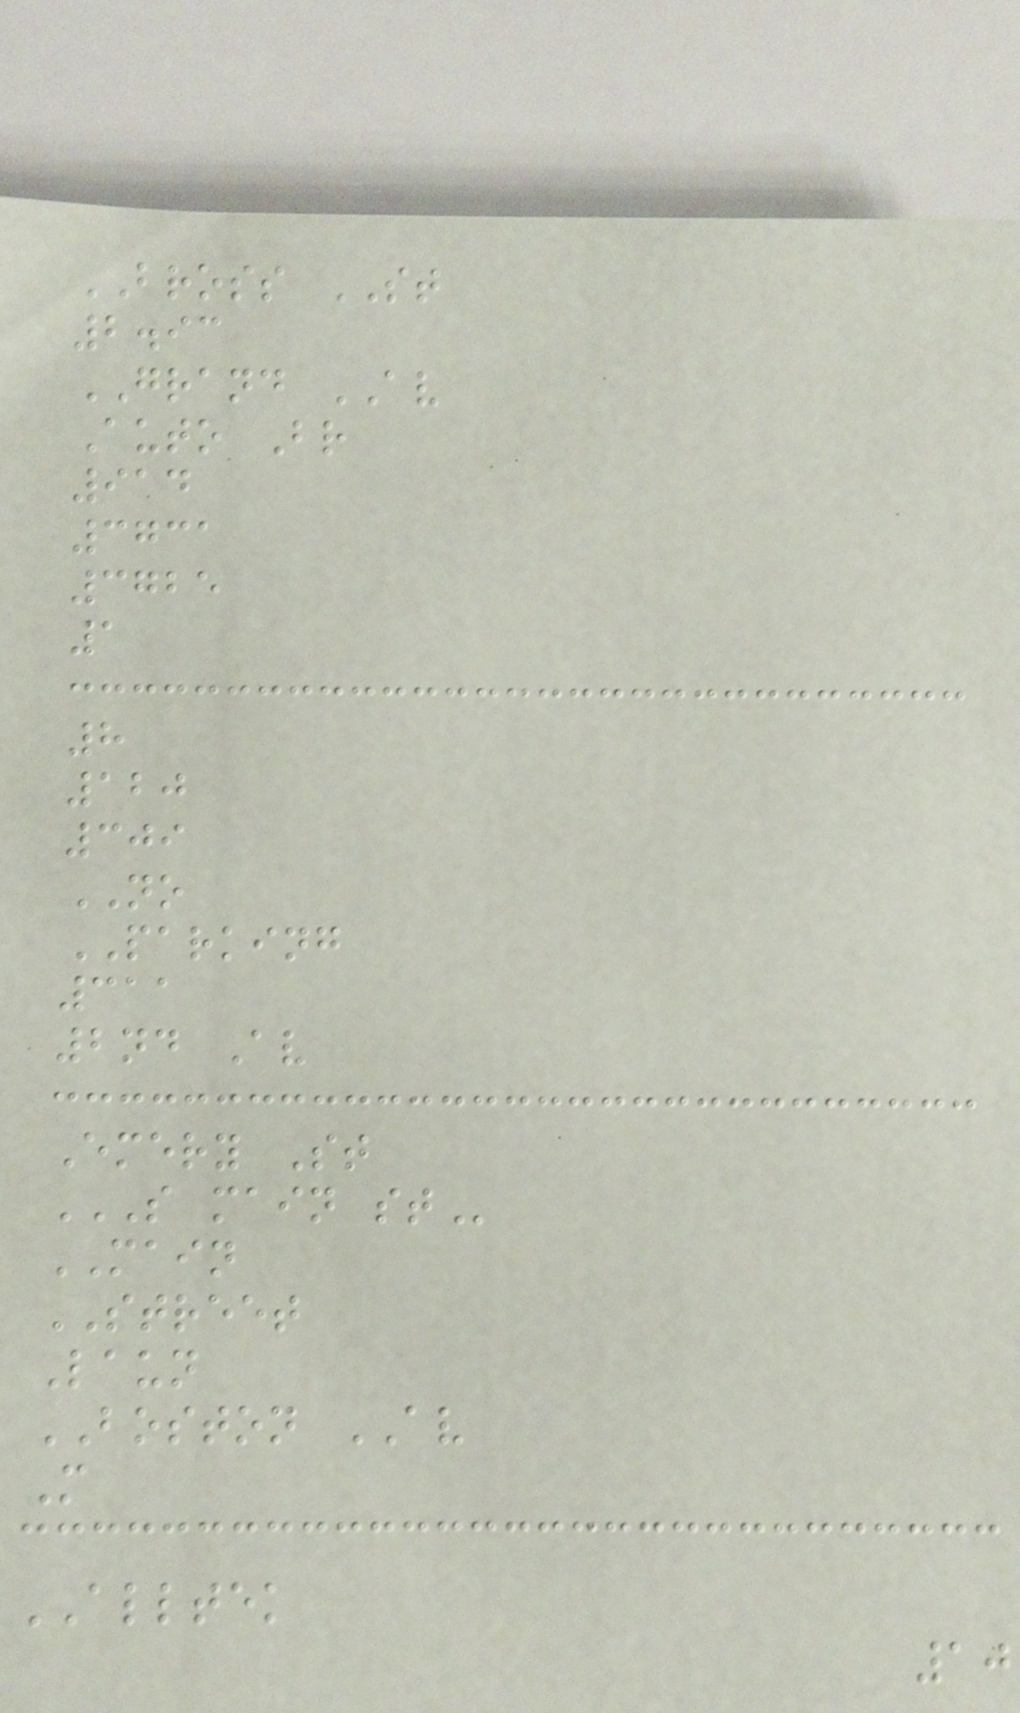BROSS ST
2.93
GRAND AV
Auto Br
914
3731
3725
1
8
120
309
NO
PARKING
311
2nd Av
Emery St
S MAIN ST
MAIN
STREET
Laun
BOSTON AV
M
ALLTEK
10
